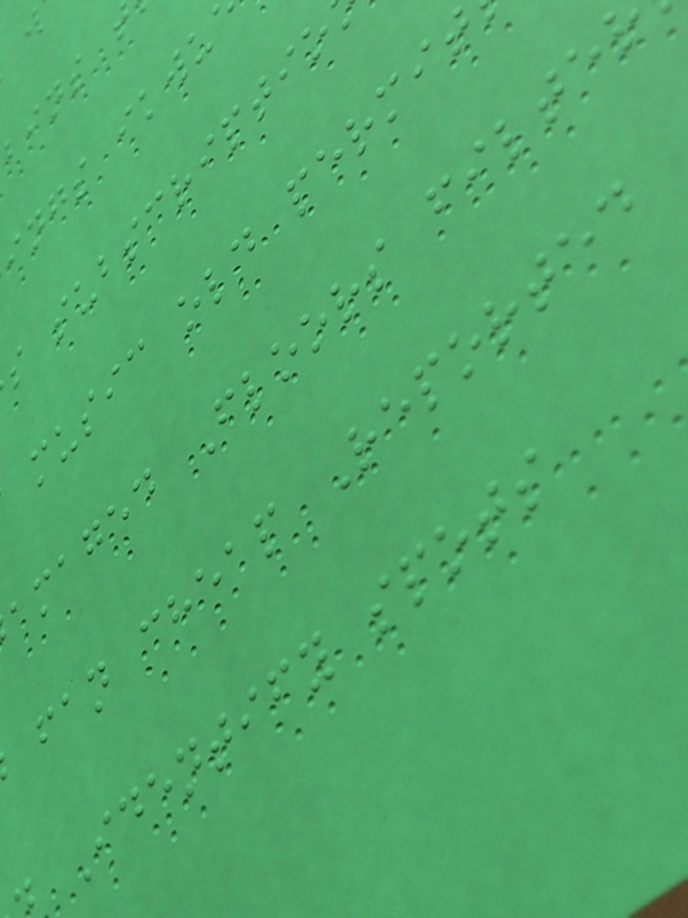ings ikwu
s subscriptio
music old permit
amaged Floors filte
fan cheap Reported
Identify spots
